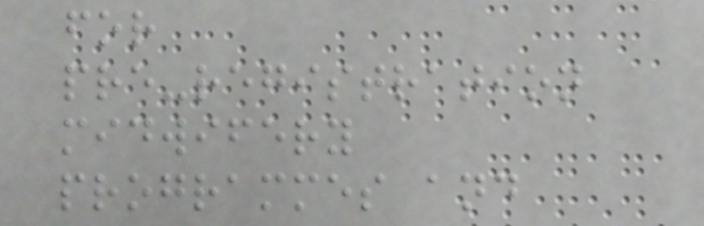for
pre-registration
midwifery
programmes and
